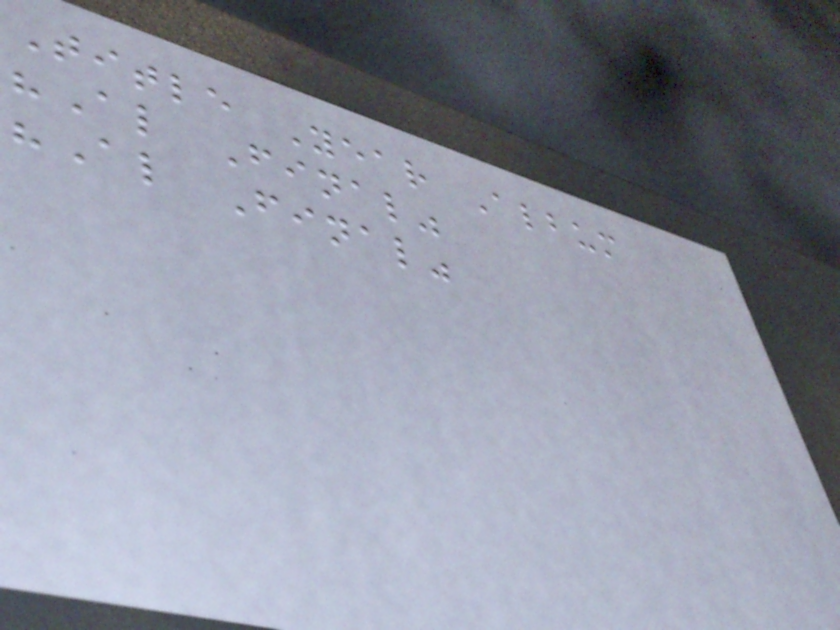Title Year Album
"Al Final"
"Al Final"
